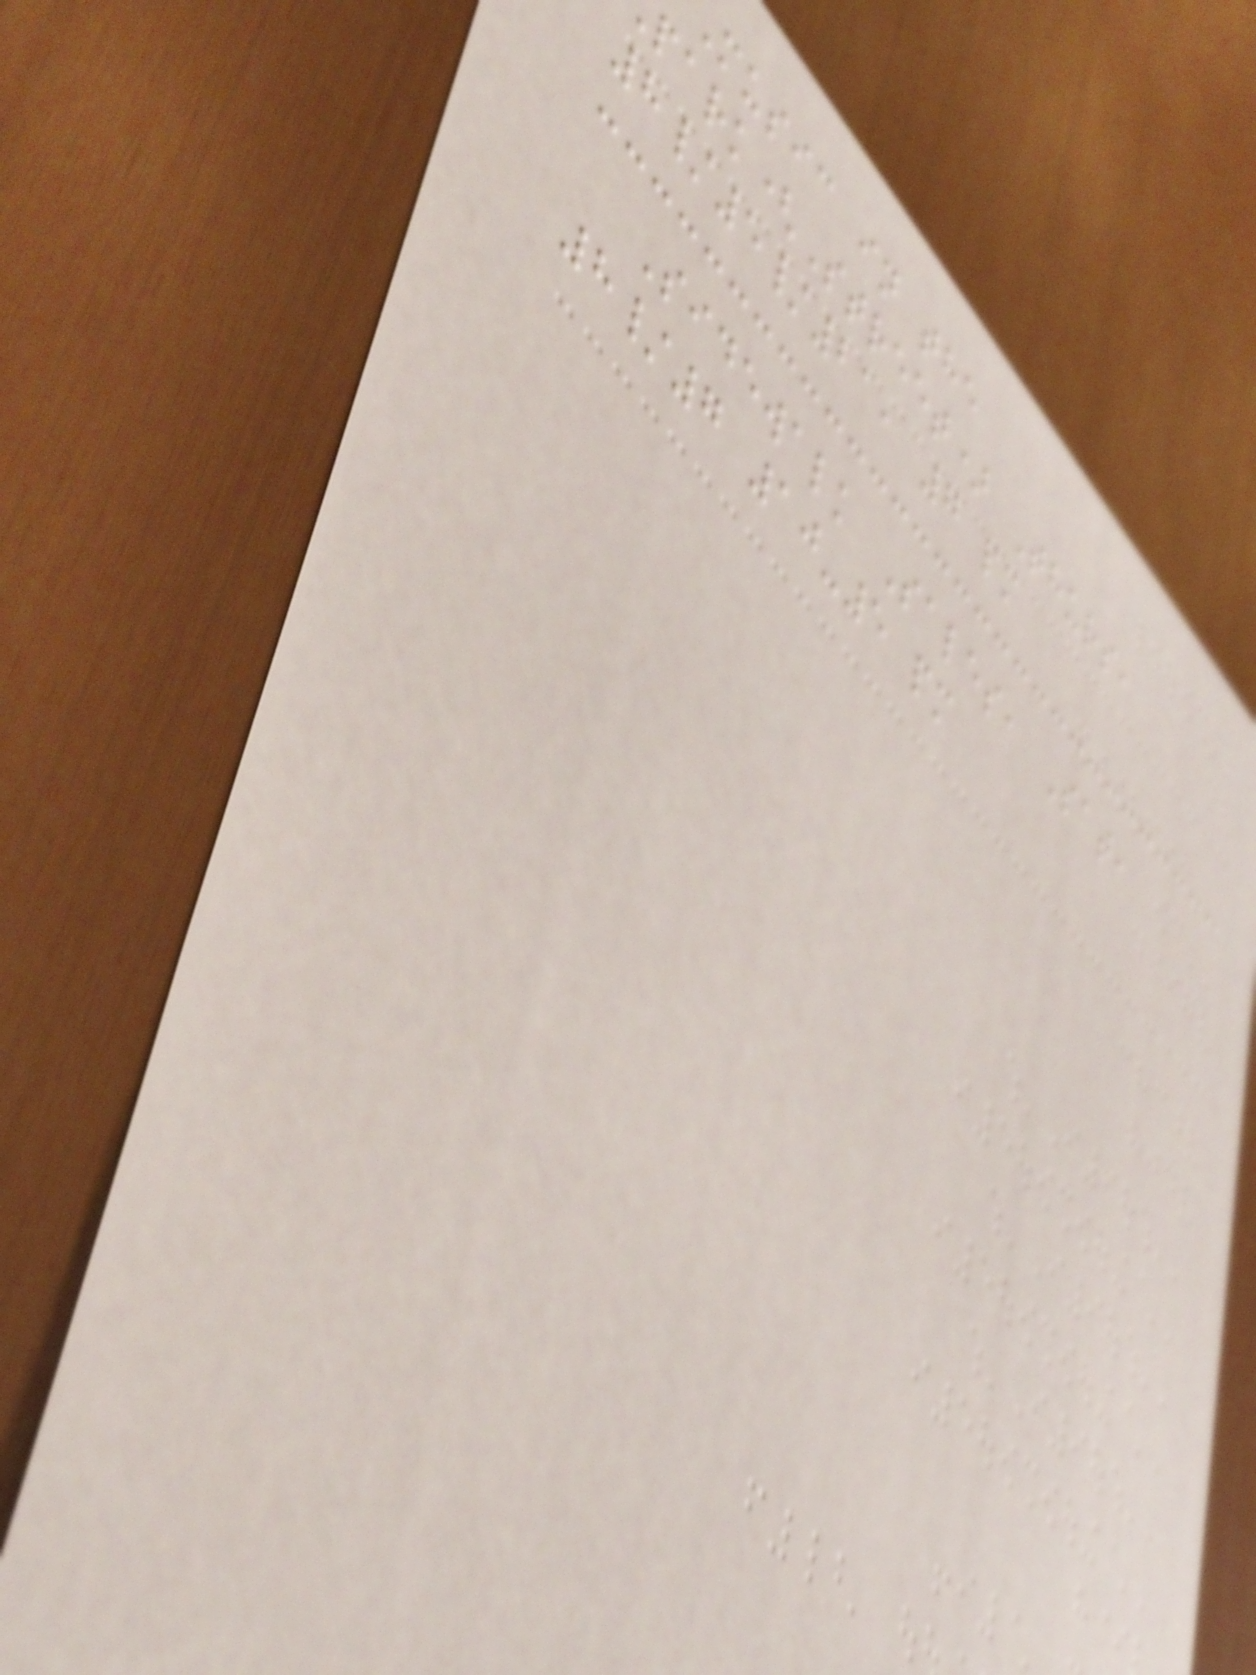music in the
ark(Street) Thurs,
8/5/21, 7 pm
Sidewalk Sales, Sat,
8/7 10-5 pm
